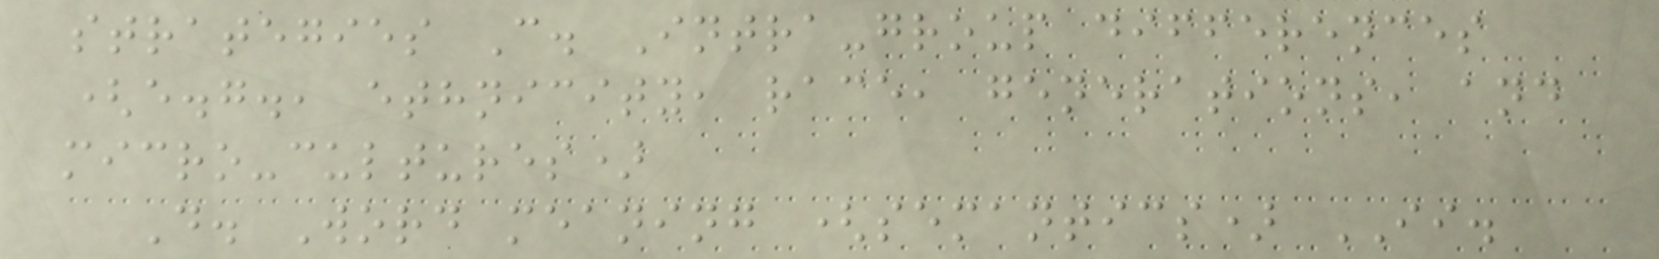strategies C. Intra-group differences
(e.g., ethnicity, race, generations, and
micro-cultures)
D. Word meaning (semantics) II.
